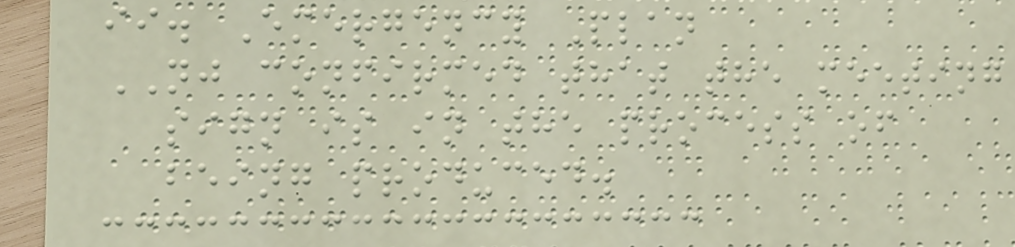ii. Emergency Plan
NJ confirmed that the meeting
sign is in the process of
being produced.
